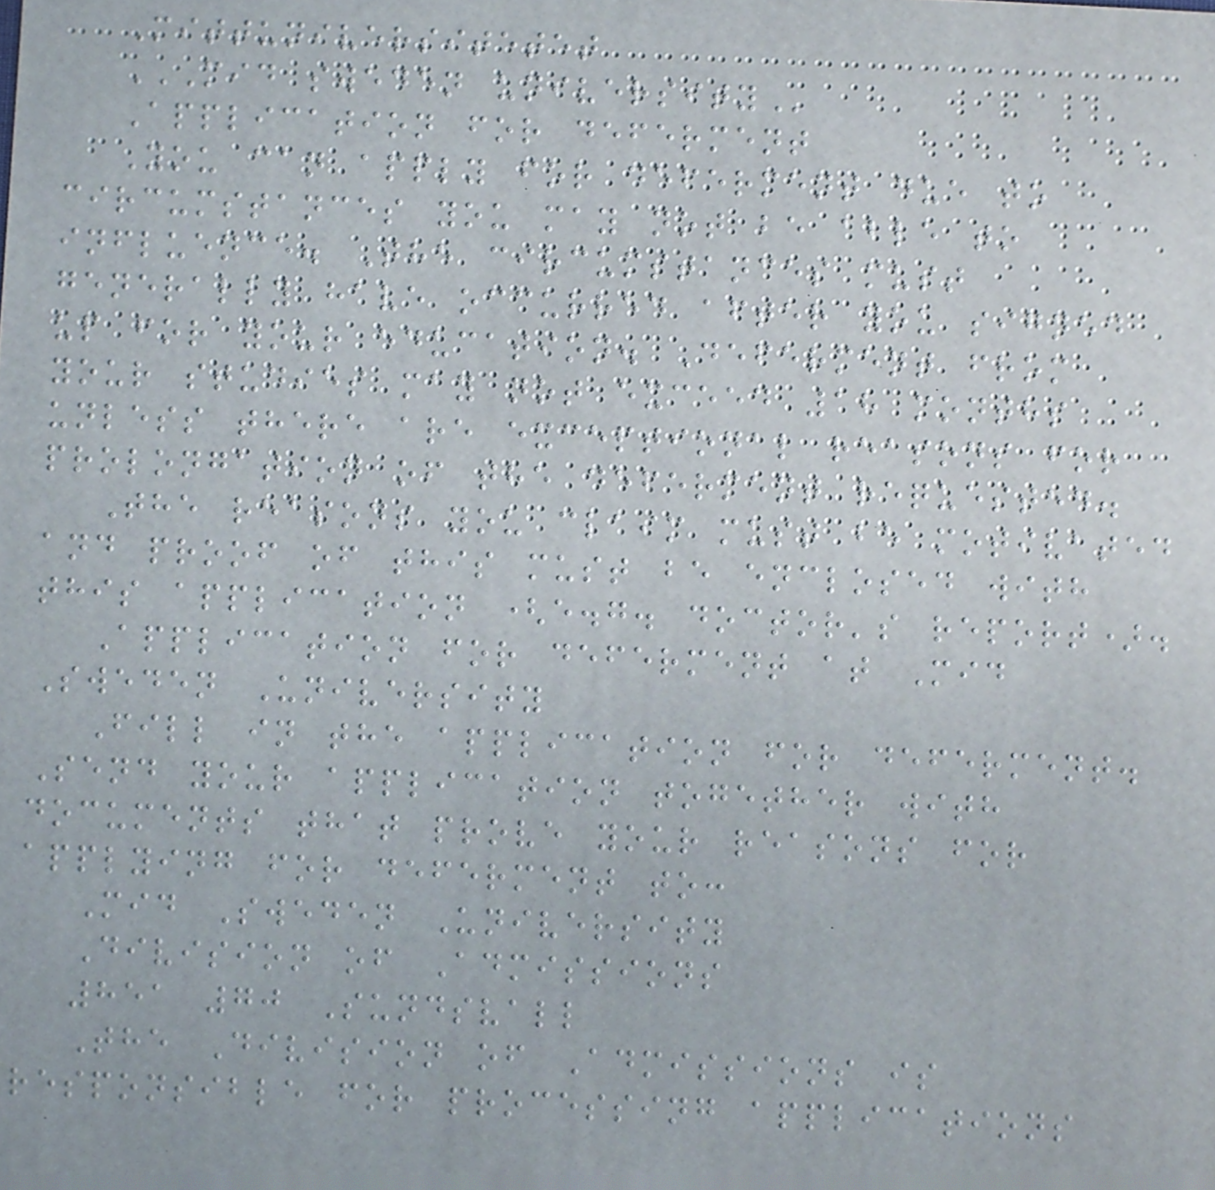Mittuniversitetet
MID SWEDEN UNIVERSITY
Application for deferment
You can apply for deferment due to
circumstances you may not be able to
influence. The circumstances must
generally have occurred after you signed
up for your education. Deferment from
your studies may not exceed 18 months
unless there are exceptional reasons for
prolongation of the deferment requested.
The reasons you claim must be motivated
and proof of this must be enclosed with
this application (e.g. doctor's report).
Application for deferment at Mid
Sweden University
Fill in the application for deferment.
Send your application together with
documents that prove your reasons for
applying for deferment to:
Mid Sweden University
Division of Admissions
851 70 Sundsvall
The Division of Admissions is
responsible for processing applications
